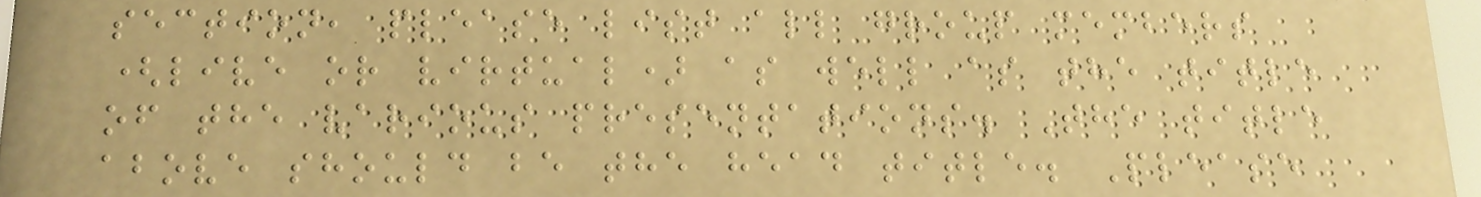section, please list all group members
(live or virtual) as well as the title
of the various presentations. The title
above should be the head title. Please
